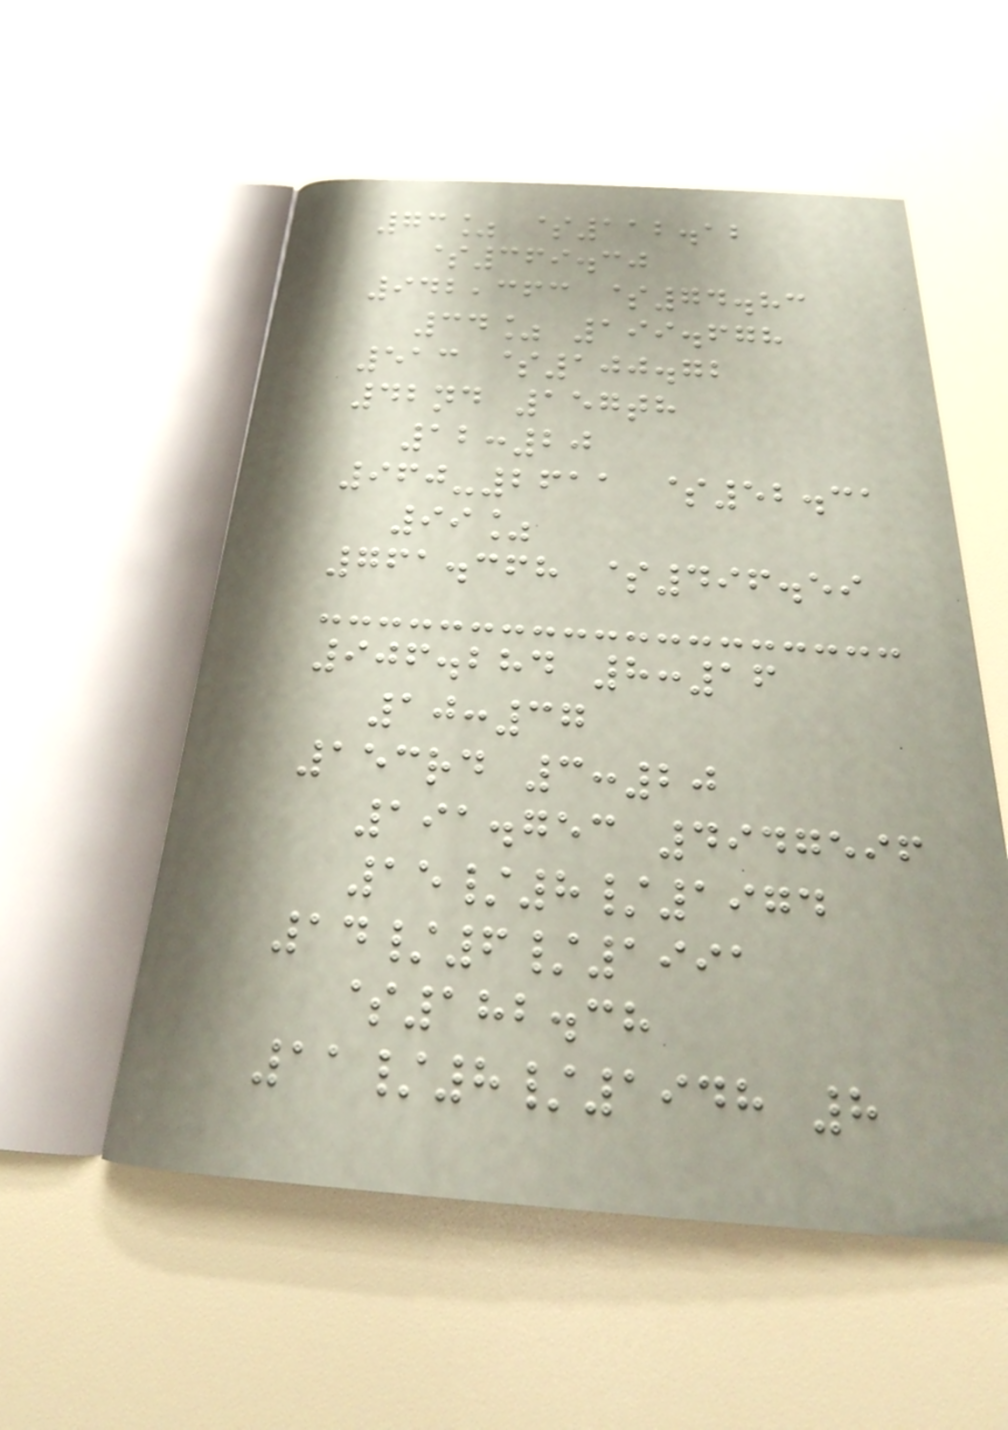73% $112.12
$369.30
942,363 $74.83
34% 199.678
513 $100.72
42nd 157th
12:20
960-2611 $52.31
99%
761.368 $496.59
906.284 8:16
10:37
153rd 3:20
191.753 4947596
15/8/1974
14/6/1991
$182.38
11/8/1948 8
